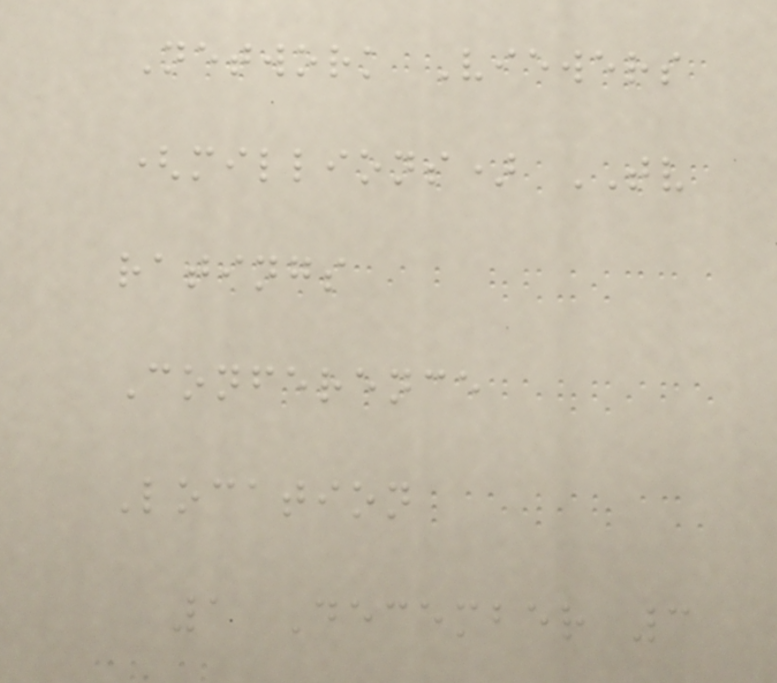Network Viewers
(millions) TV
ratings
Conference
Location
1 December 3
